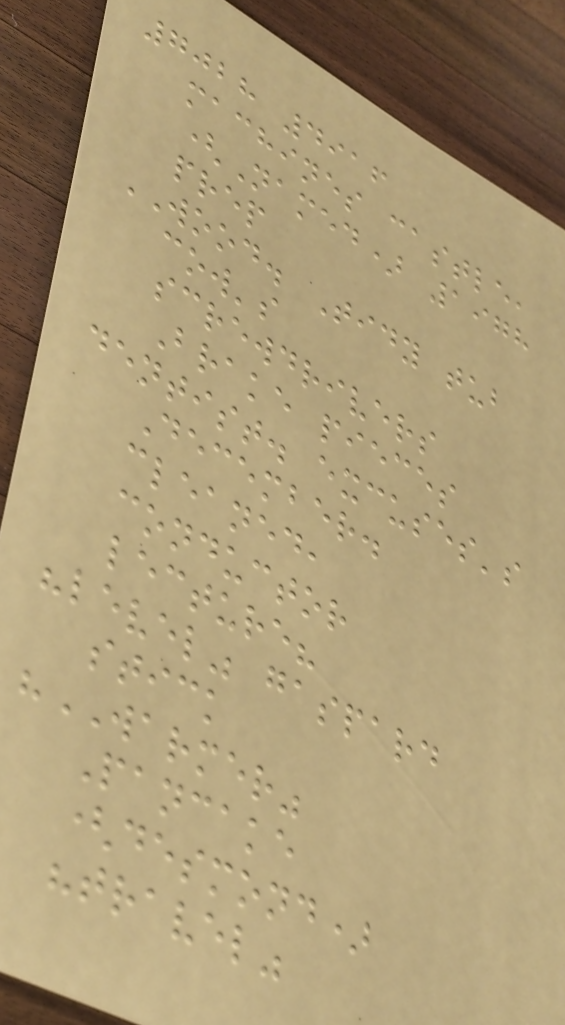7028 4916
machines castle,
(Named) 1978
prep
WOOD. Tidy tub
cow's
screwdrivers
Brake pieces
dentist. excuses's
December.
cleaned,
conductor
lecture?
"level" gaspard
stick
"WARMER"
Pancake
(desmond)
"travel"
